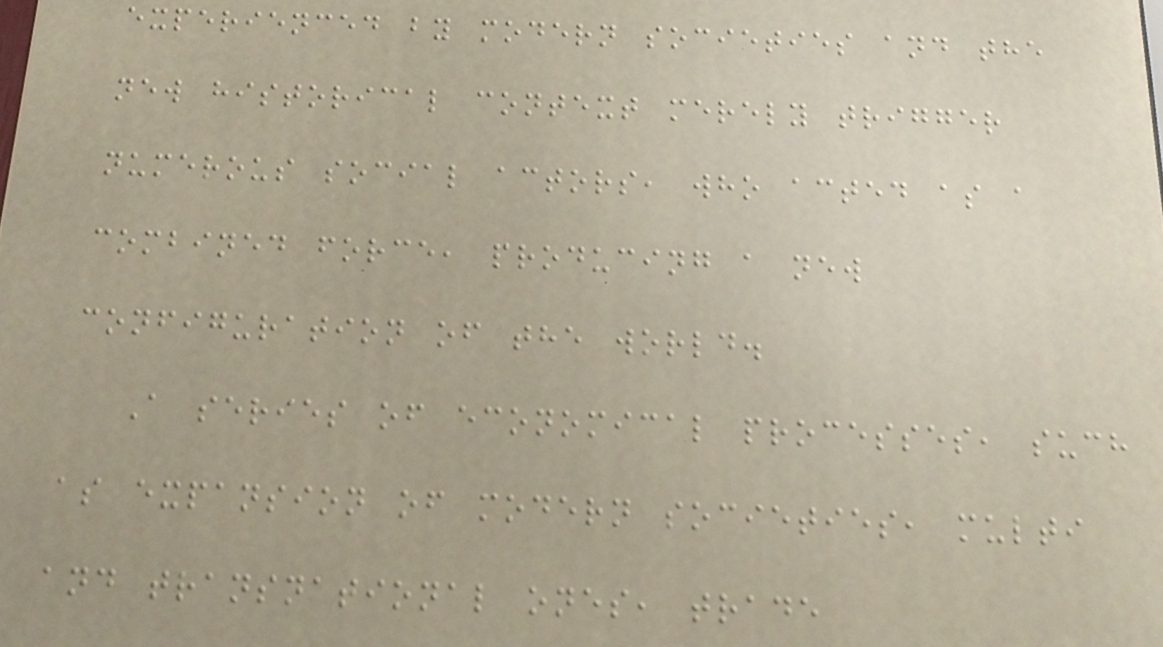experienced by modern societies and the
new historical context merely trigger
numerous social actors, who acted as a
combined force, producing a new
configuration of the world.
A series of economical processes, such
as expansion of modern societies, multi
and transnational ones, trade
